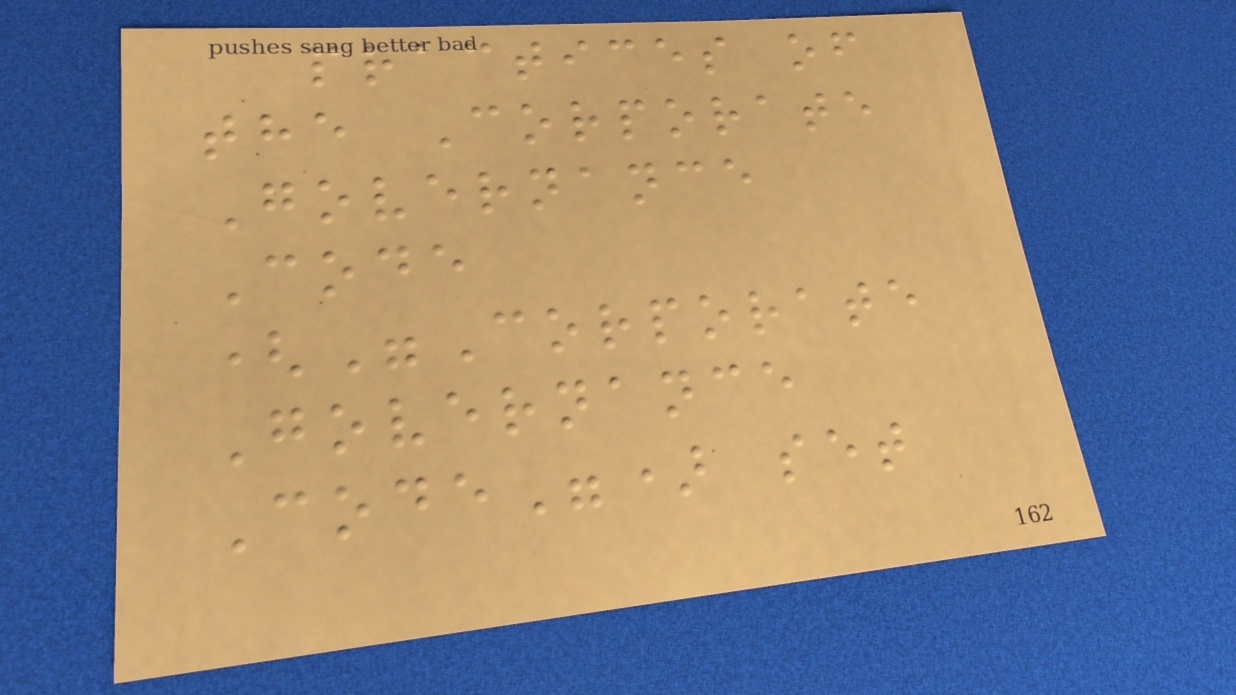practices of
the Corporate
Governance
Code
("Corporate
Governance
Code") set
